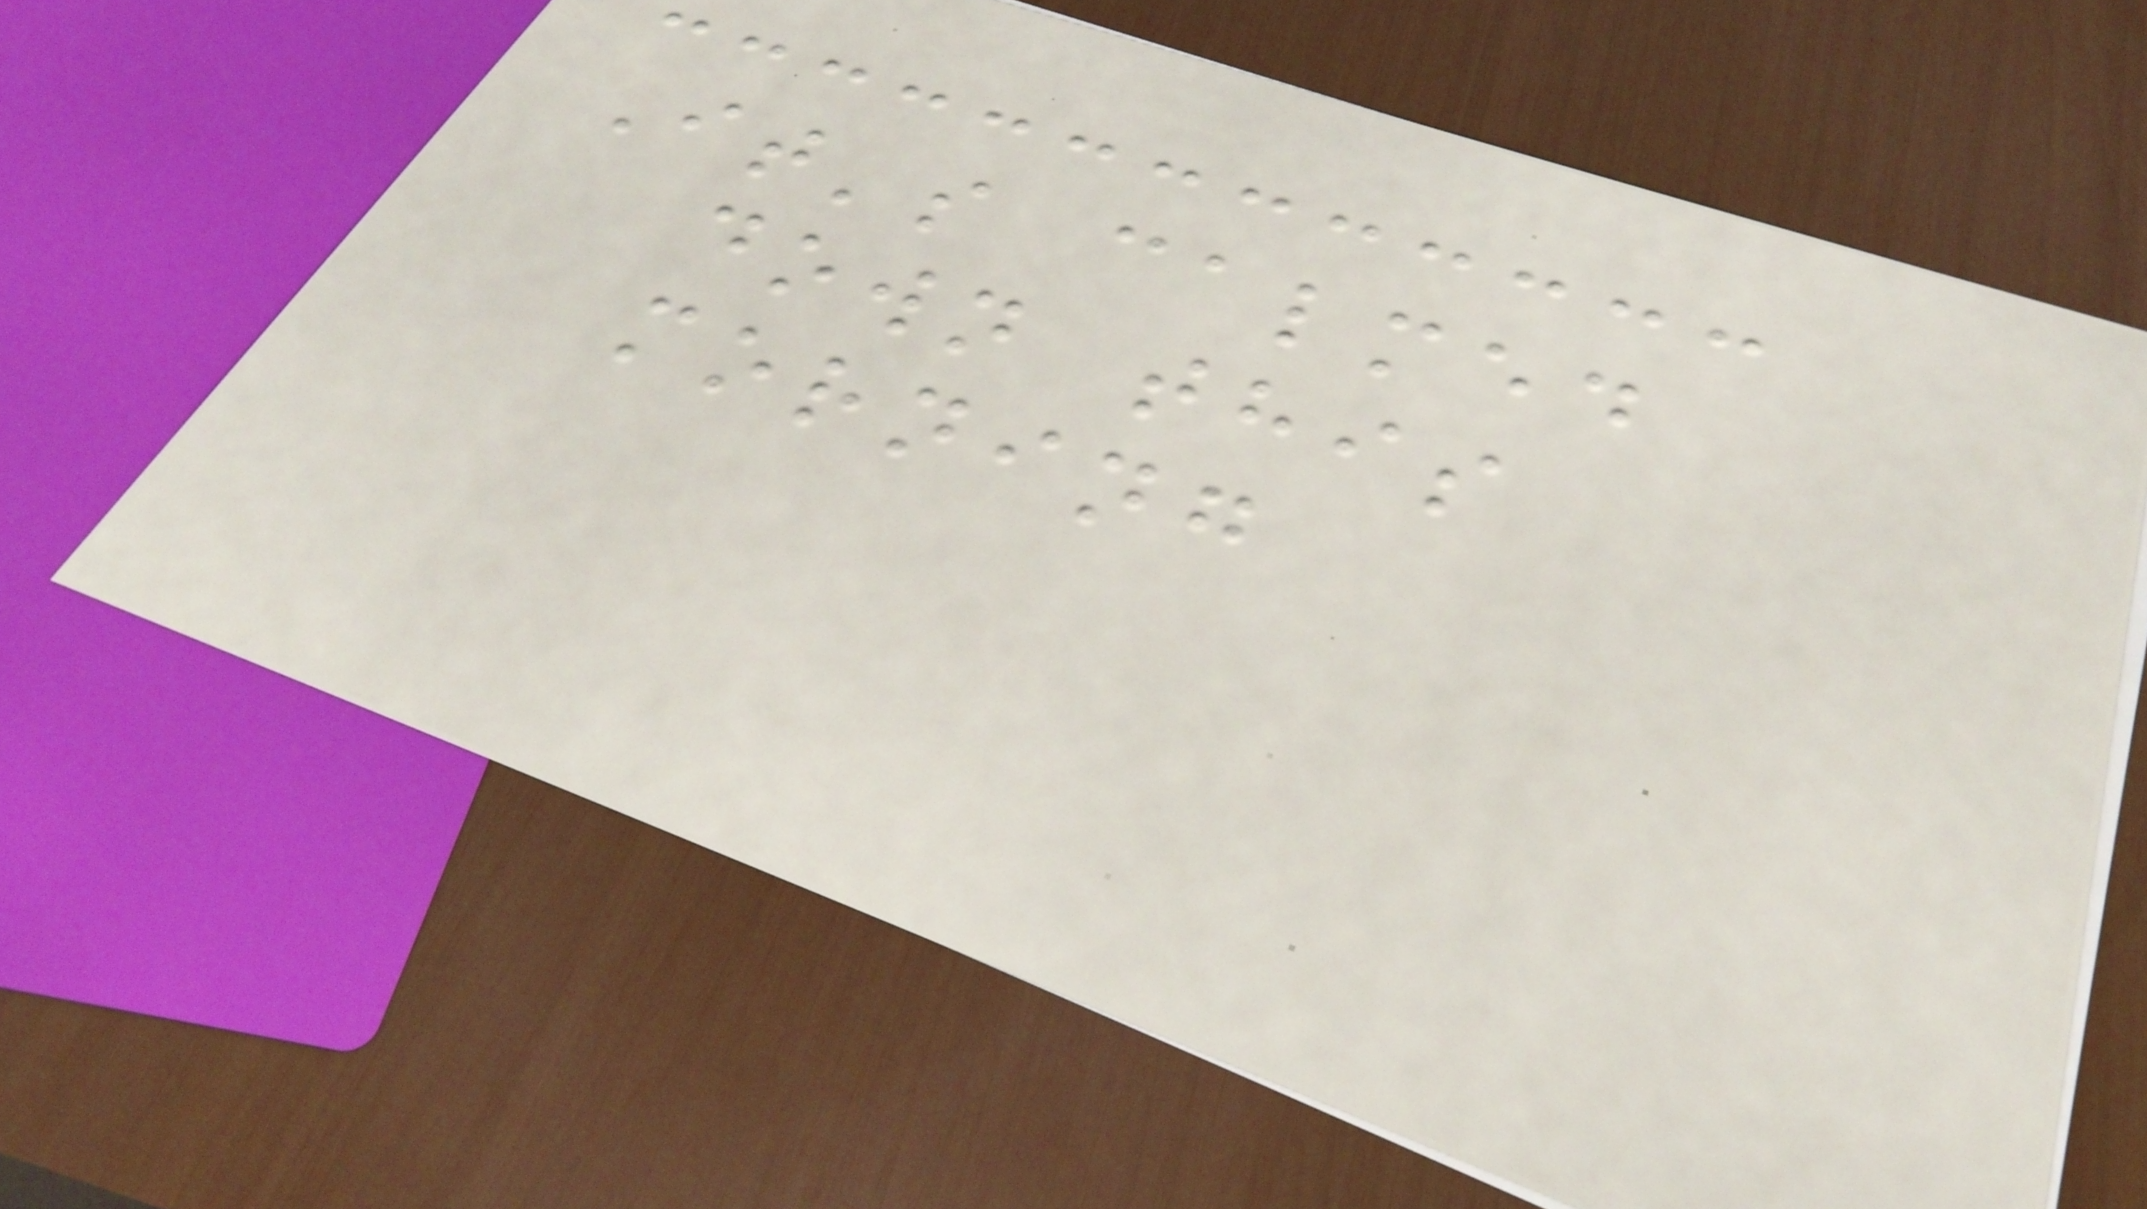It's calmed
down this
morning
